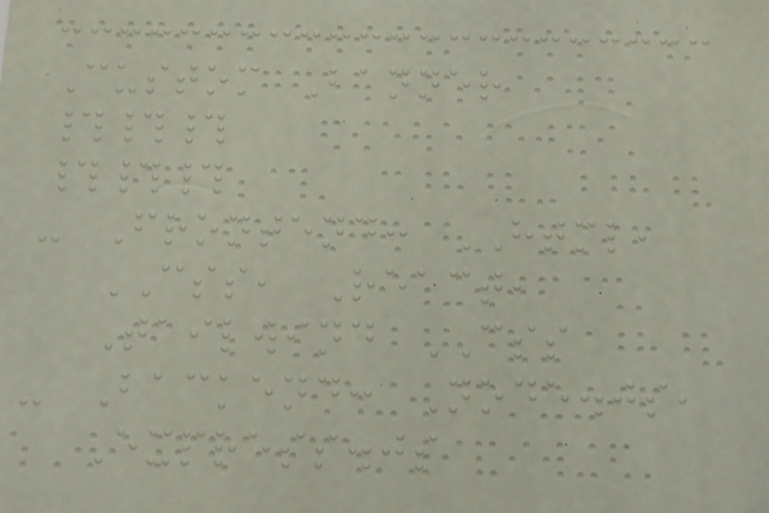Custom Banner
###
###
- Frontend: HTML,
CSS, React,
Tailwind CSS
- Backend: Node.js,
Express.js
